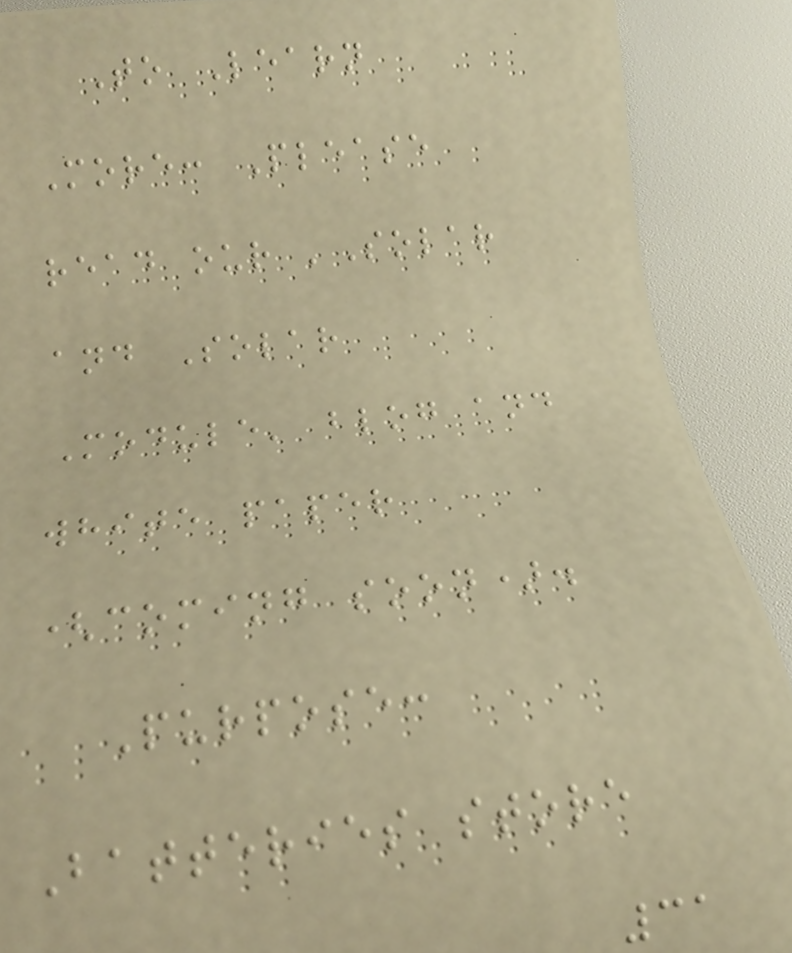To Learn
More: Please
read our 'Solar
and Solar
Module' blog and
white paper
(coming soon).
Purpose:
Batteries store
31
